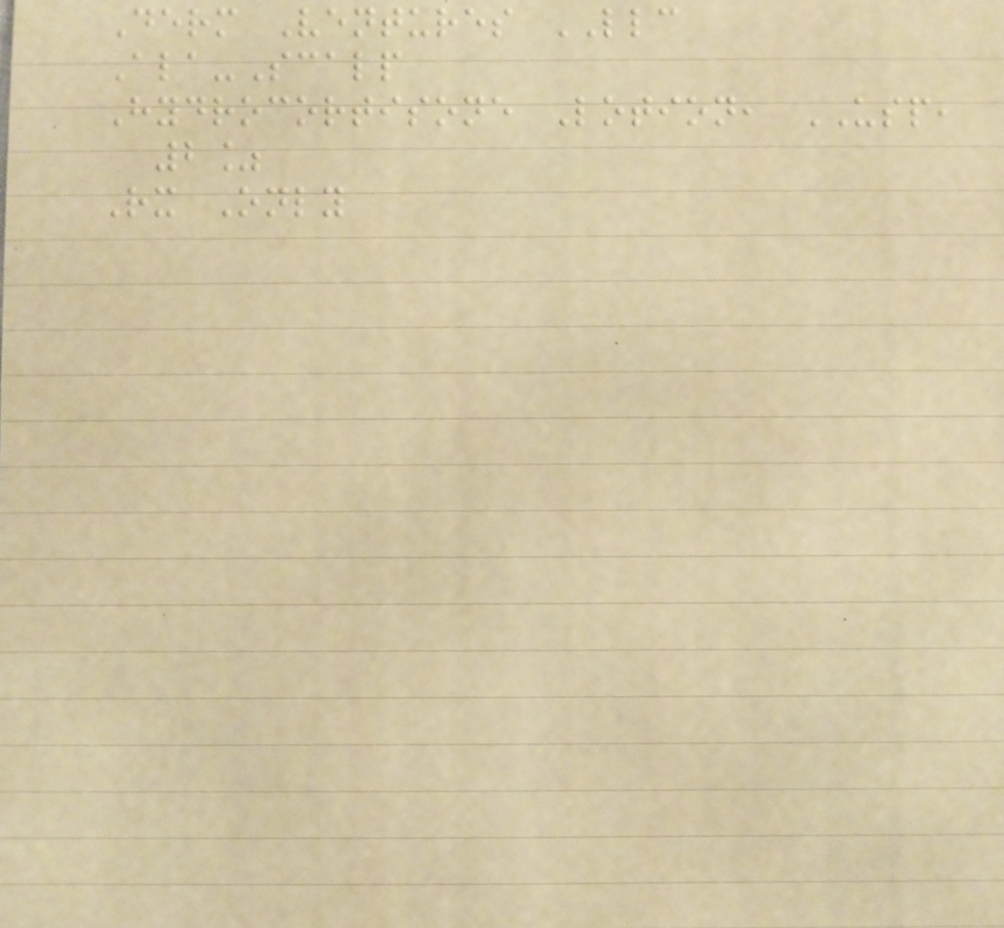Derm Ventures LLC
Ala-Scalp
Hydrocortisone Lotion, USP,
2%
Rx Only
